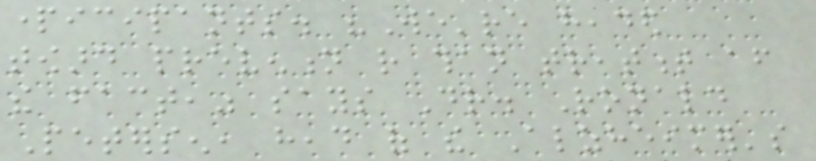participants. "We're headed
toward prevention rather than treatment after
the fact," says Dr. Ronald
Petersen, head of the Alzheimer's
